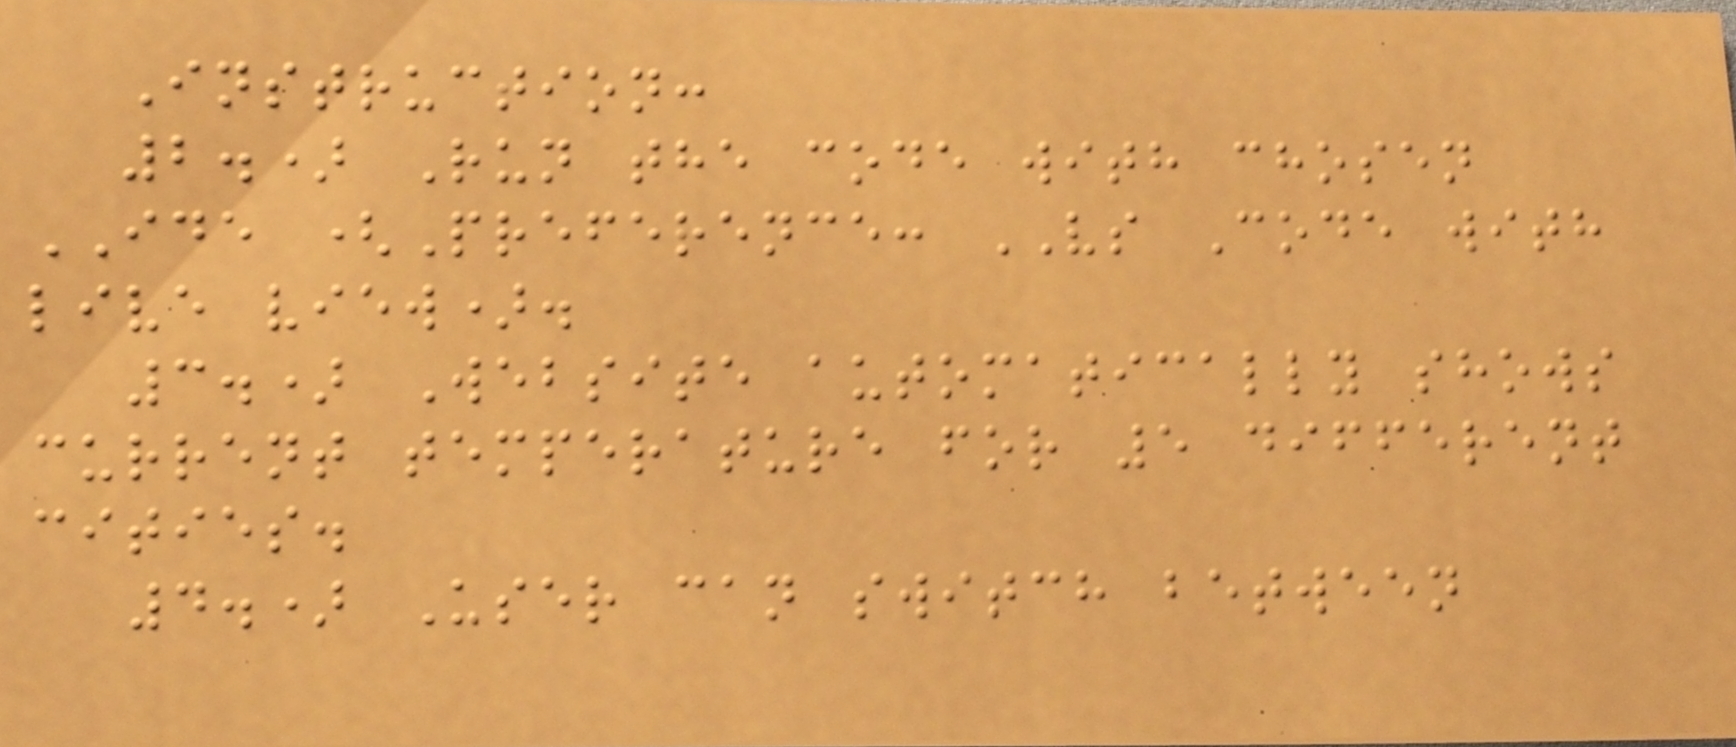Instruction:
2.) Run the code with chosen
IDE (Preference: VS Code with
live view).
3.) Website automatically shows
current temperature for 5 different
cities.
4.) User can switch between
